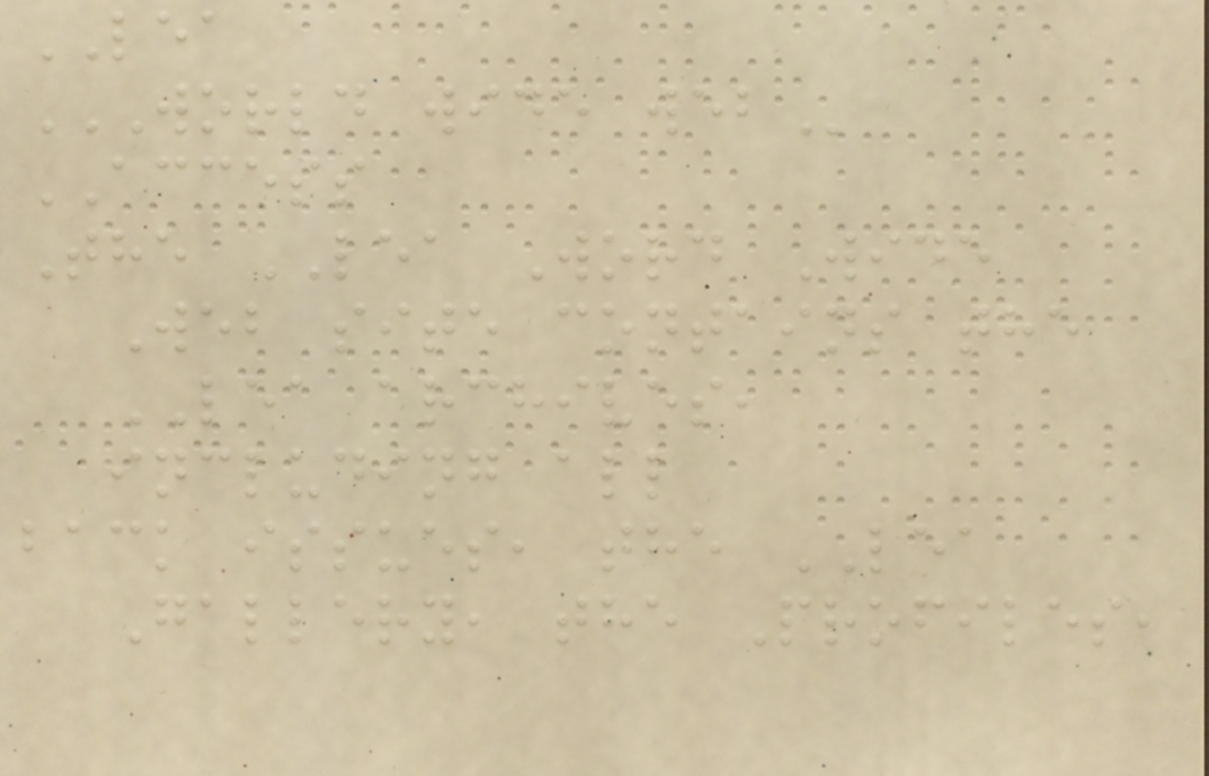LEA
WORLD WIDE WEB
ACCESS
The LEA Word Wide
Web site contains the
LEA archives,
including all
back issues, the LEA
Gallery, the Profiles,
